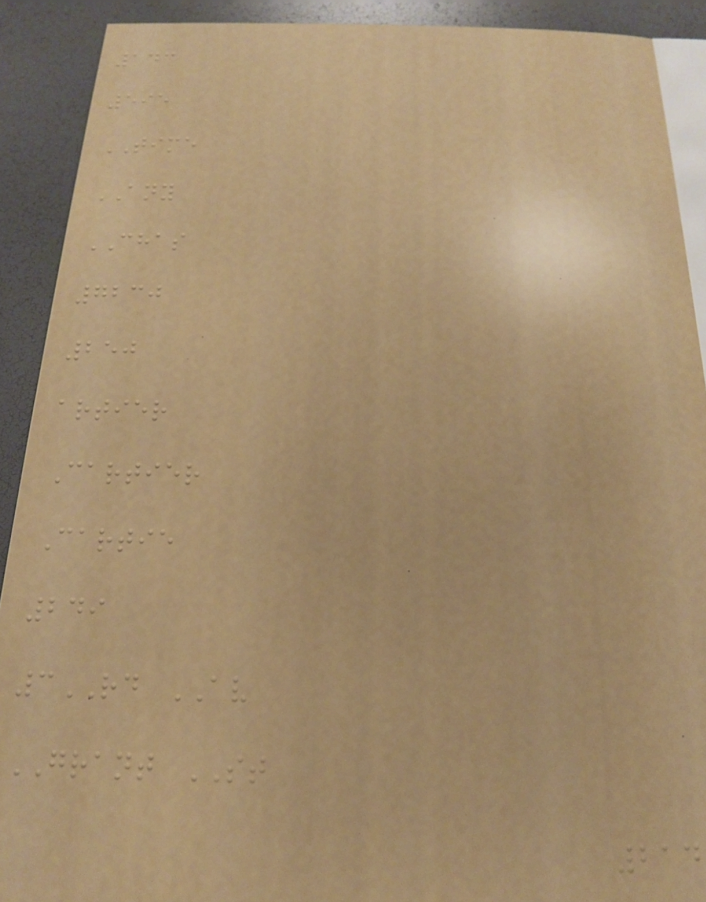143
595
TIME
ANY
CHAS
7230
250
artier
Cartier
Cartie
249
3RD AV
GRANT ST
214
